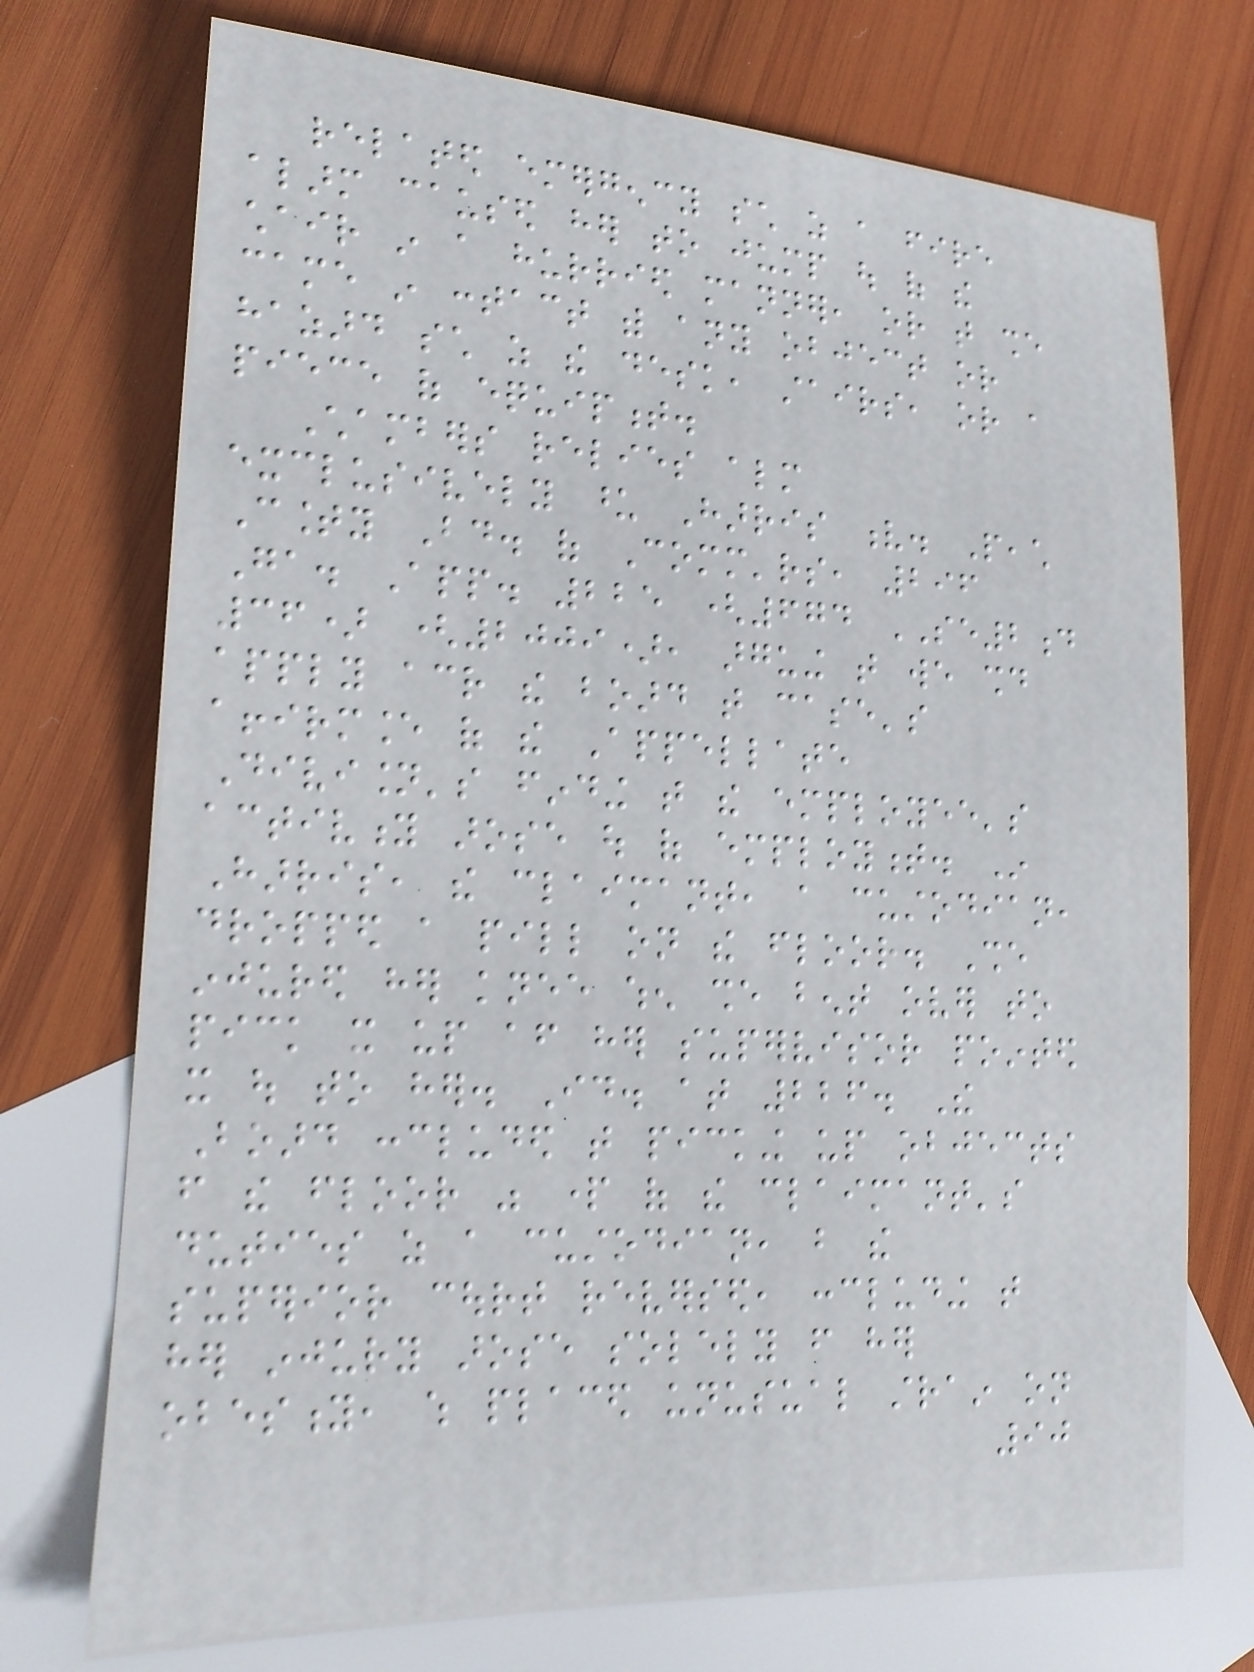related emergency such as a fire
alarm caused her to jump out of the
chair in a hurried manner, or that she
came in contact with any object or
hazard such as the desk, stairs, or a
piece of equipment.
Chambers relies almost
exclusively upon Harris v. Peach
County Bd. of Comm'rs, 296
Ga. App. 225 (674 SE2d
36) (2009), arguing that we should
apply across the board that case's
affirmance of the Appellate
Division's finding that the employee's
activity arose out of employment. In
Harris, the claimant, a custodian,
dropped a pill on the floor. She
injured her knee when she bent over to
pick it up after her supervisor pointed
it out to her. Id. at 226. The
Board concluded that picking up objects
from the floor was part of the claimant's
duties as a custodian, but the
superior court reversed, concluding that
her injury arose solely from her
obesity, which placed unusual strain on
90
